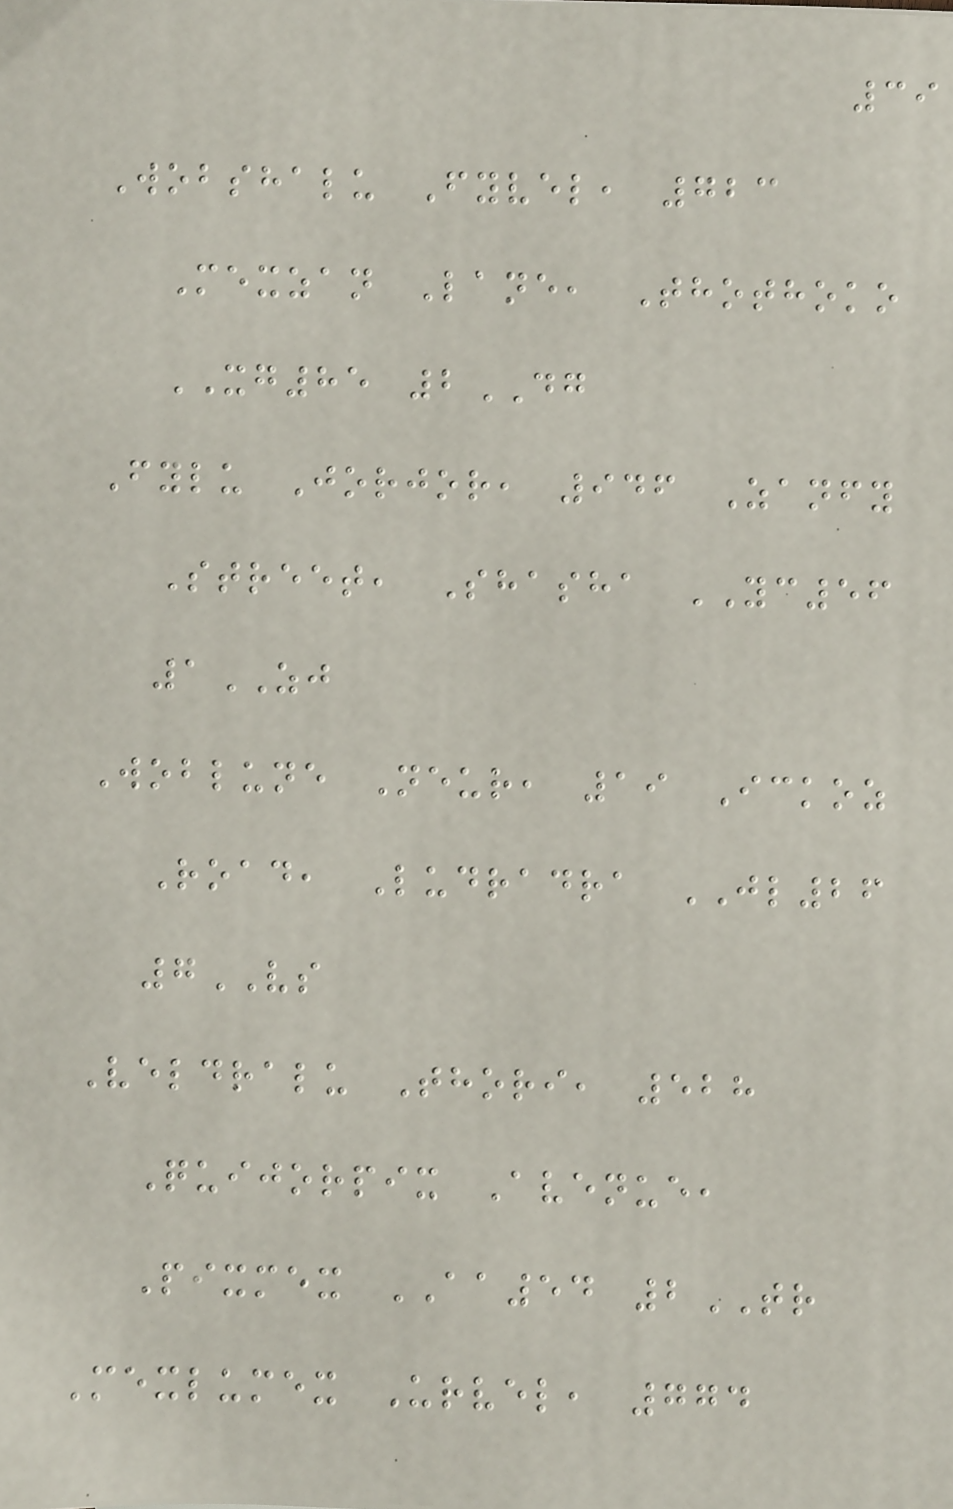39
Wobshalu Fyvel, 723
Mexzan Lane, Thothoko
XG85 2DG
Fylu Jorjor, 946 Zanfy
Street, Shasha YC56
1ZJ
Woblune Neur, 19 Ickoz
Road, Ludradra JL26
7VS
Veldralu Thori, 528
Quijorpix Avenue,
Pixmex AA54 2TR
Mexlumex Urvel, 774
